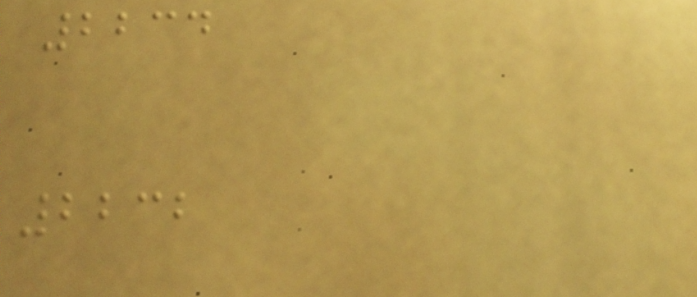2234
2232
